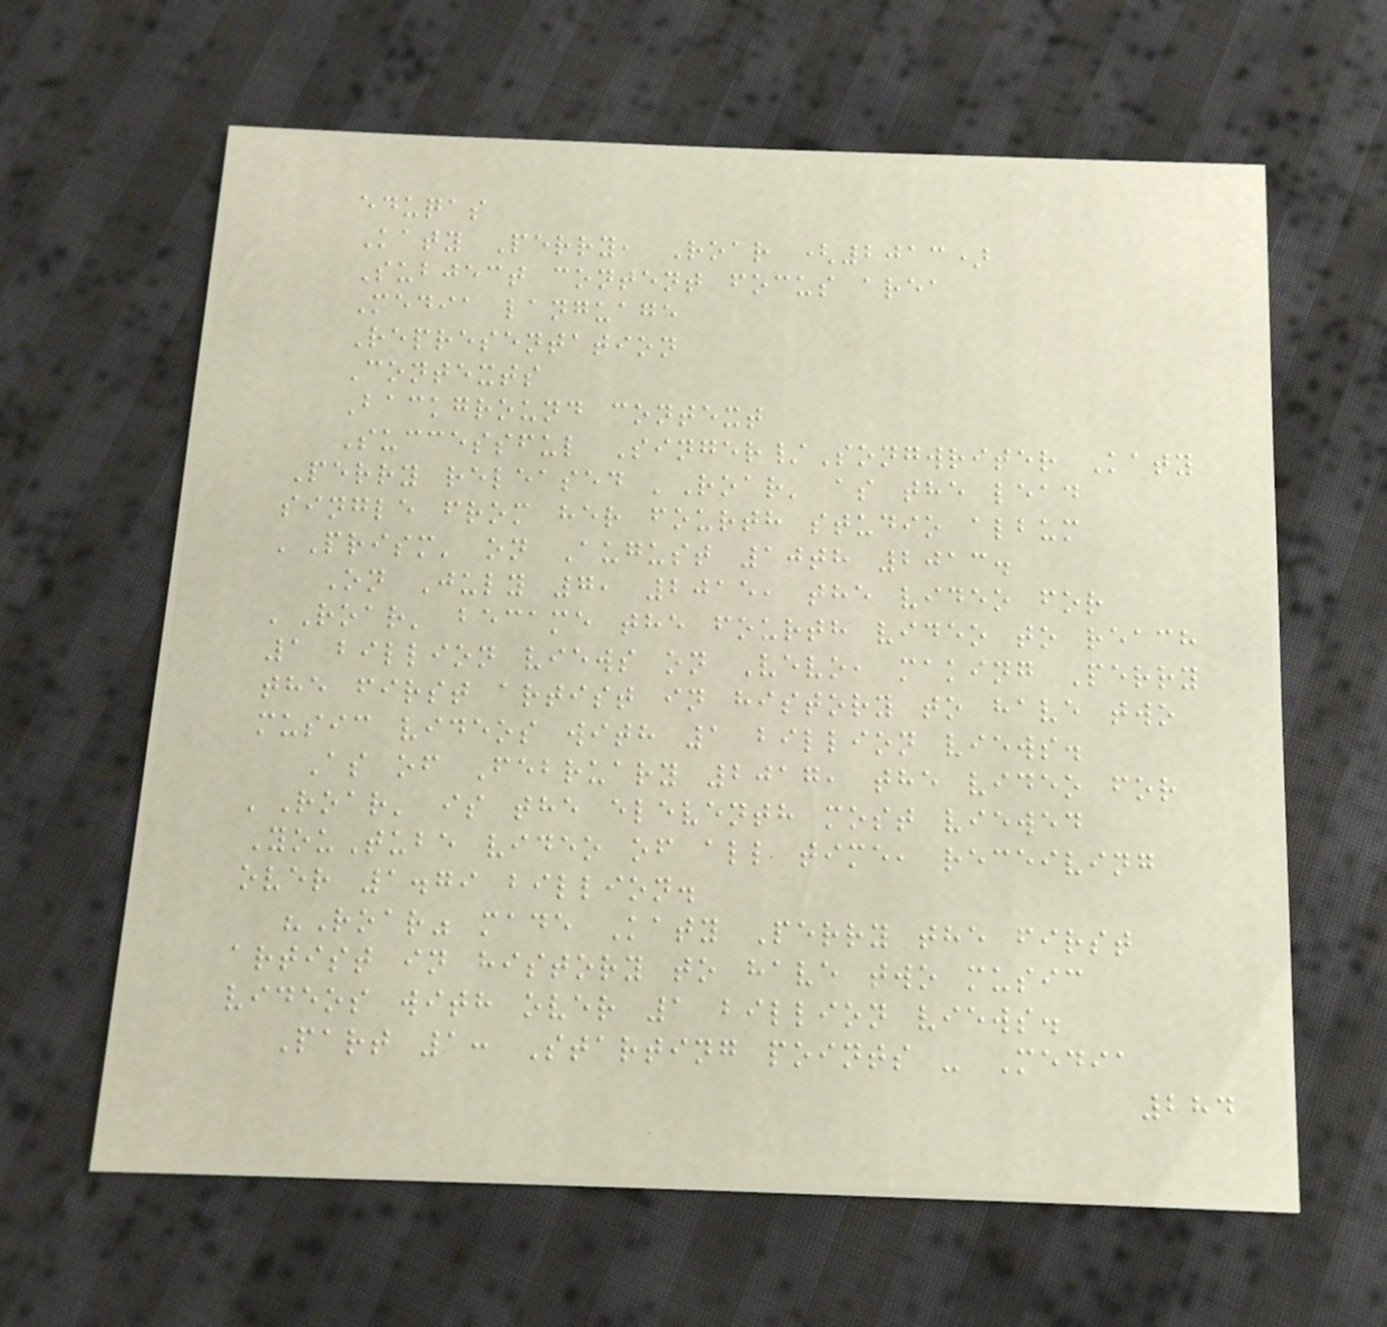eduqas
Katy Perry, Roar (2013)
Subject content focus area
Media language
Representation
Contexts
Background context
Successful Singer/Songwriter Katy
Perry released 'Roar' as the lead
single from her fourth studio album
'Prism' on August 10th 2013.
On July 7, 2015, the video for
'Roar' became the fourth video to reach
1 billion views on Vevo, making Perry
the first artist in history to have two
music videos with 1 billion views.
As of February 2017, the video for
'Roar' is the eleventh most viewed
YouTube video of all time, receiving
over 1.79 billion.
"Roar" made Katy Perry the first
artist in history to have two music
videos with over 1 billion views.
Part 1: Starting points - Media
284
